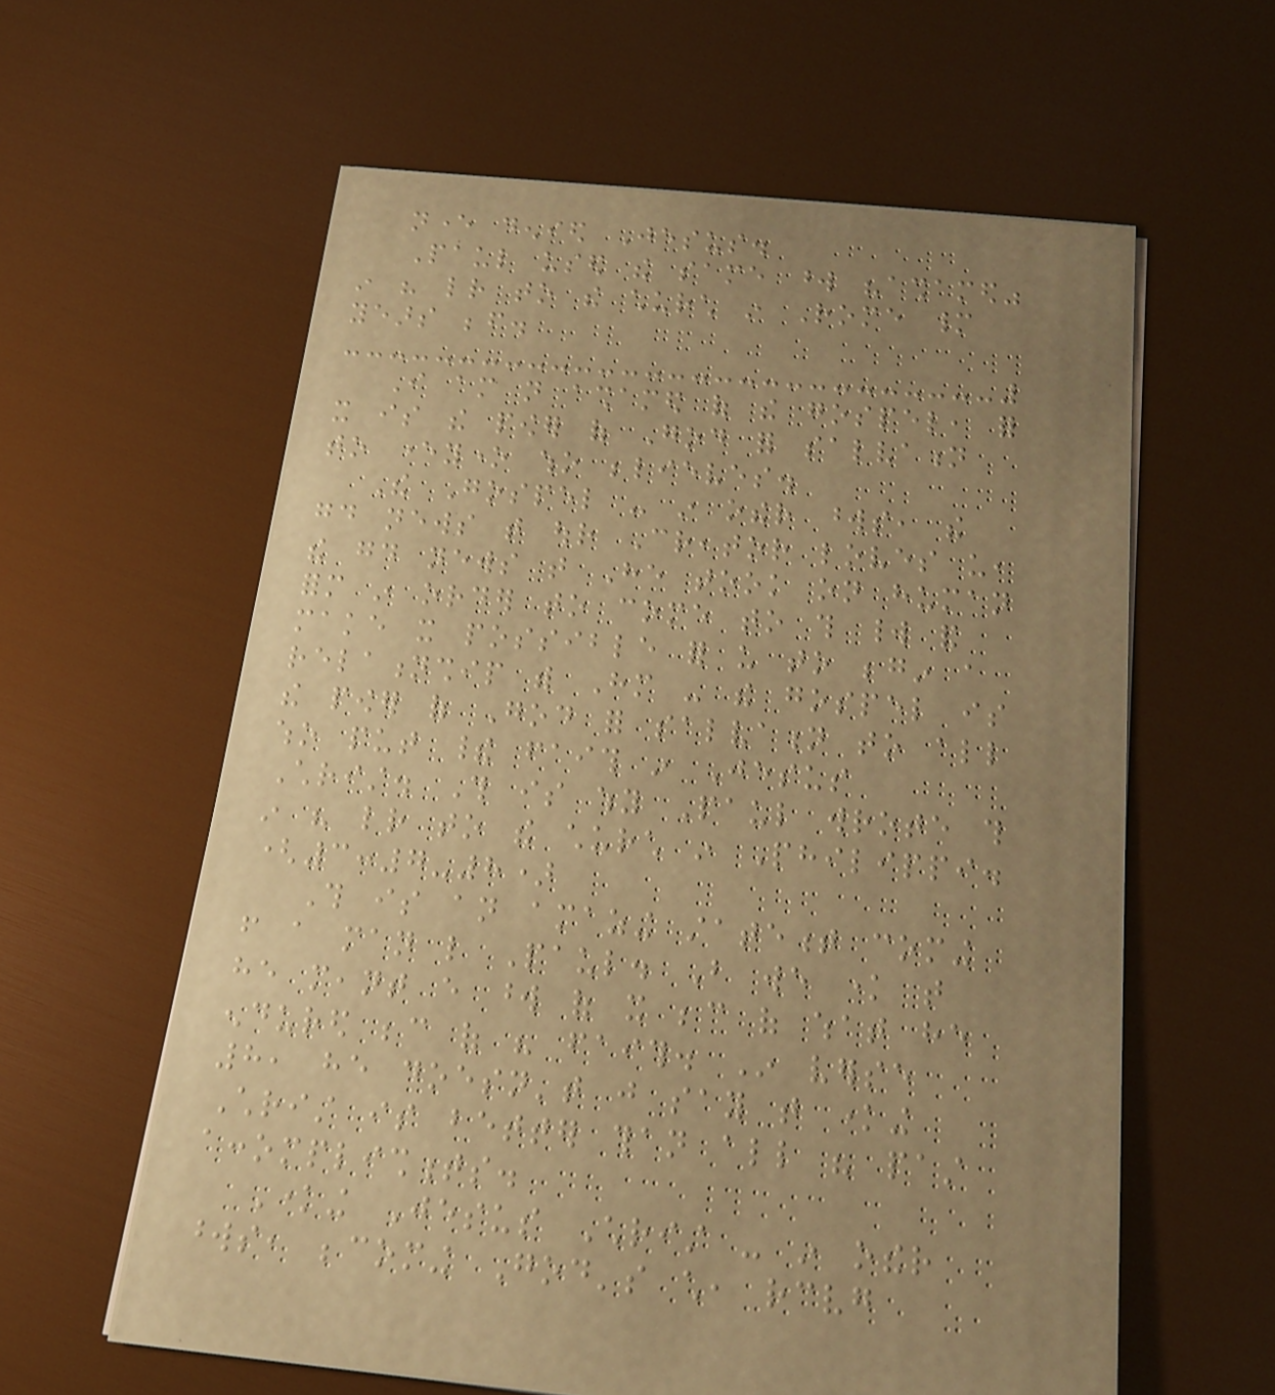never denied Jesus.
Paul used the same word "ashamed"
in his letter to the church in Rome many
years before.
I am not ashamed of the gospel, for
it is the power of God for salvation
to everyone who believes.
The Gospel - in other words, the
good news that our Creator loves us,
the good news that He took on human
form in order to come to this world and
make it possible for us to begin a
relationship with Him - the gospel is
the power of God for salvation to all
who put their faith in Jesus
Christ. This is why Paul wrote this
in his letter to the church in Philippi.
(3:7-8)
This is an amazing statement coming
from a man like Paul. But we know that
he meant every word of it because of what he
endured because of his faith. In verse
8, he doesn't just say that knowing
Christ is better than all his past
accomplishments.
Knowing Jesus Christ - in other
words, becoming God's child, receiving
